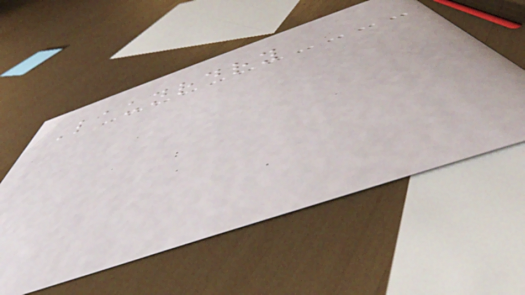Launrdry
